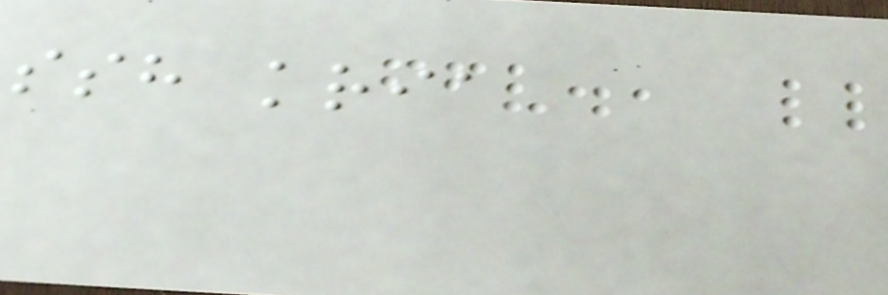ssh kria
